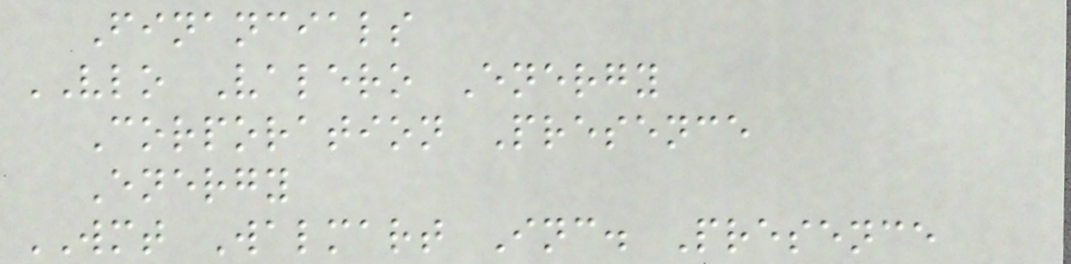Financials
VLO Valero Energy
Corporation Presence
Energy
WMT Walmart Inc. Presence
